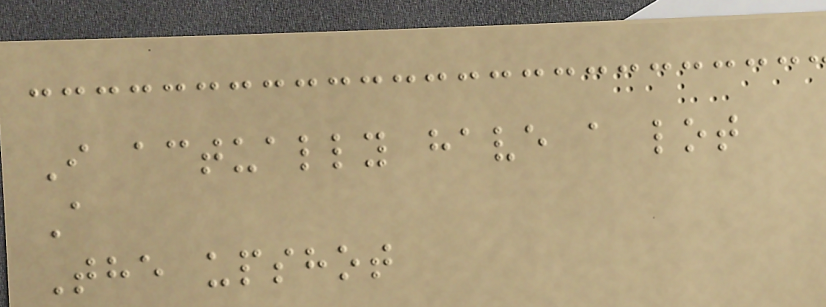I actually have a lot
A
The upshot
